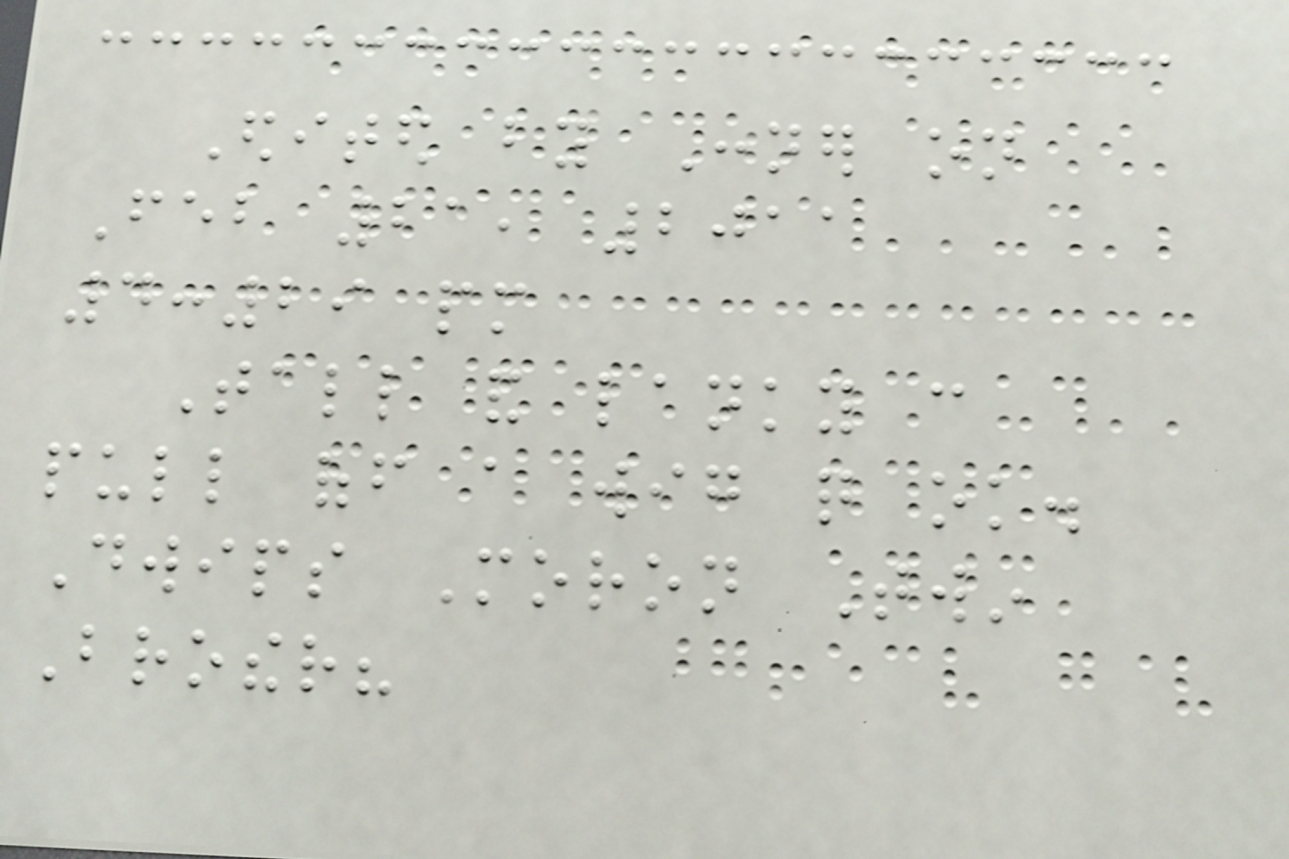Edited by Conner on
Feb 21, 2011
4:29 pm
Tall and lanky can
pull off a wig quite ok.
Dwips Moron Twin
Brother?
